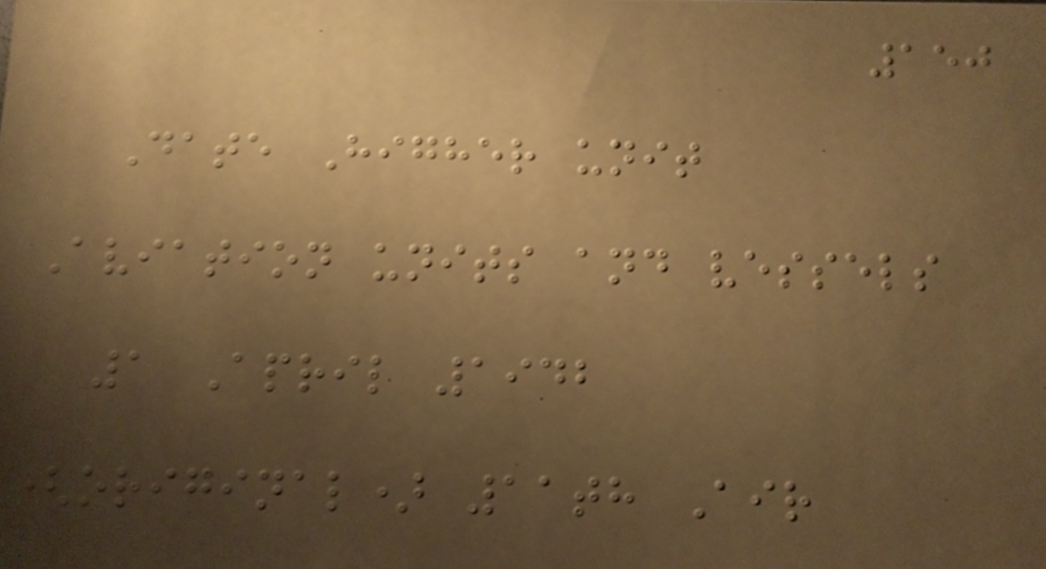150
Date Higher unit
Aviation units and vessels
1 April 1942
(original) 11th Air
